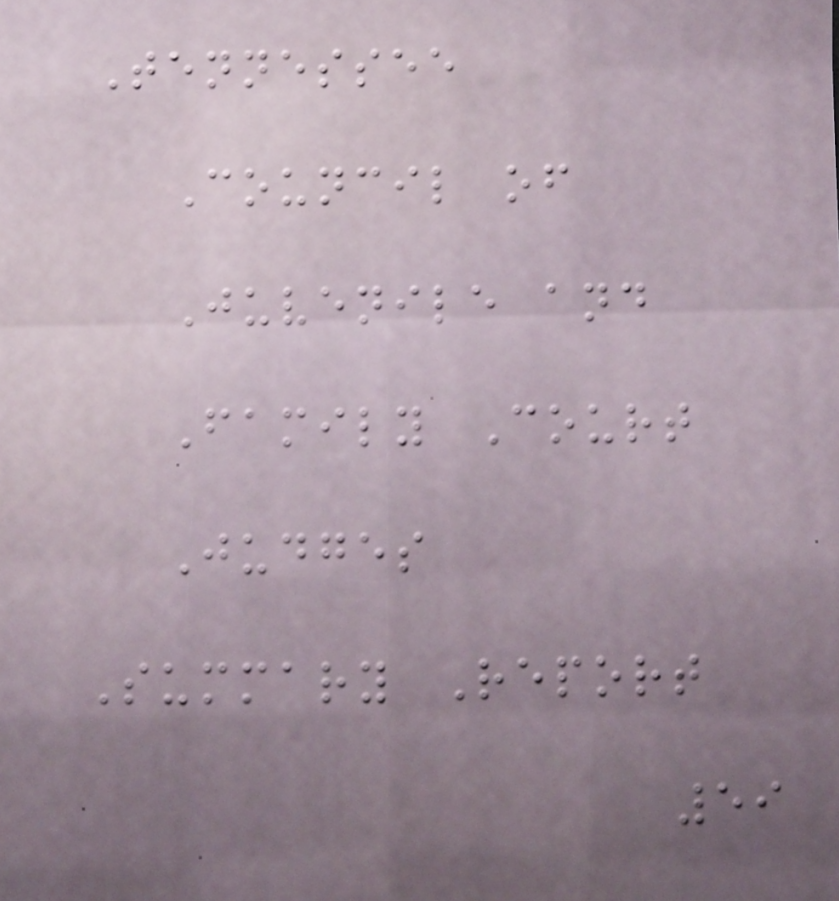Tennessee
Council of
Juvenile and
Family Court
Judges
Summary Report
59
